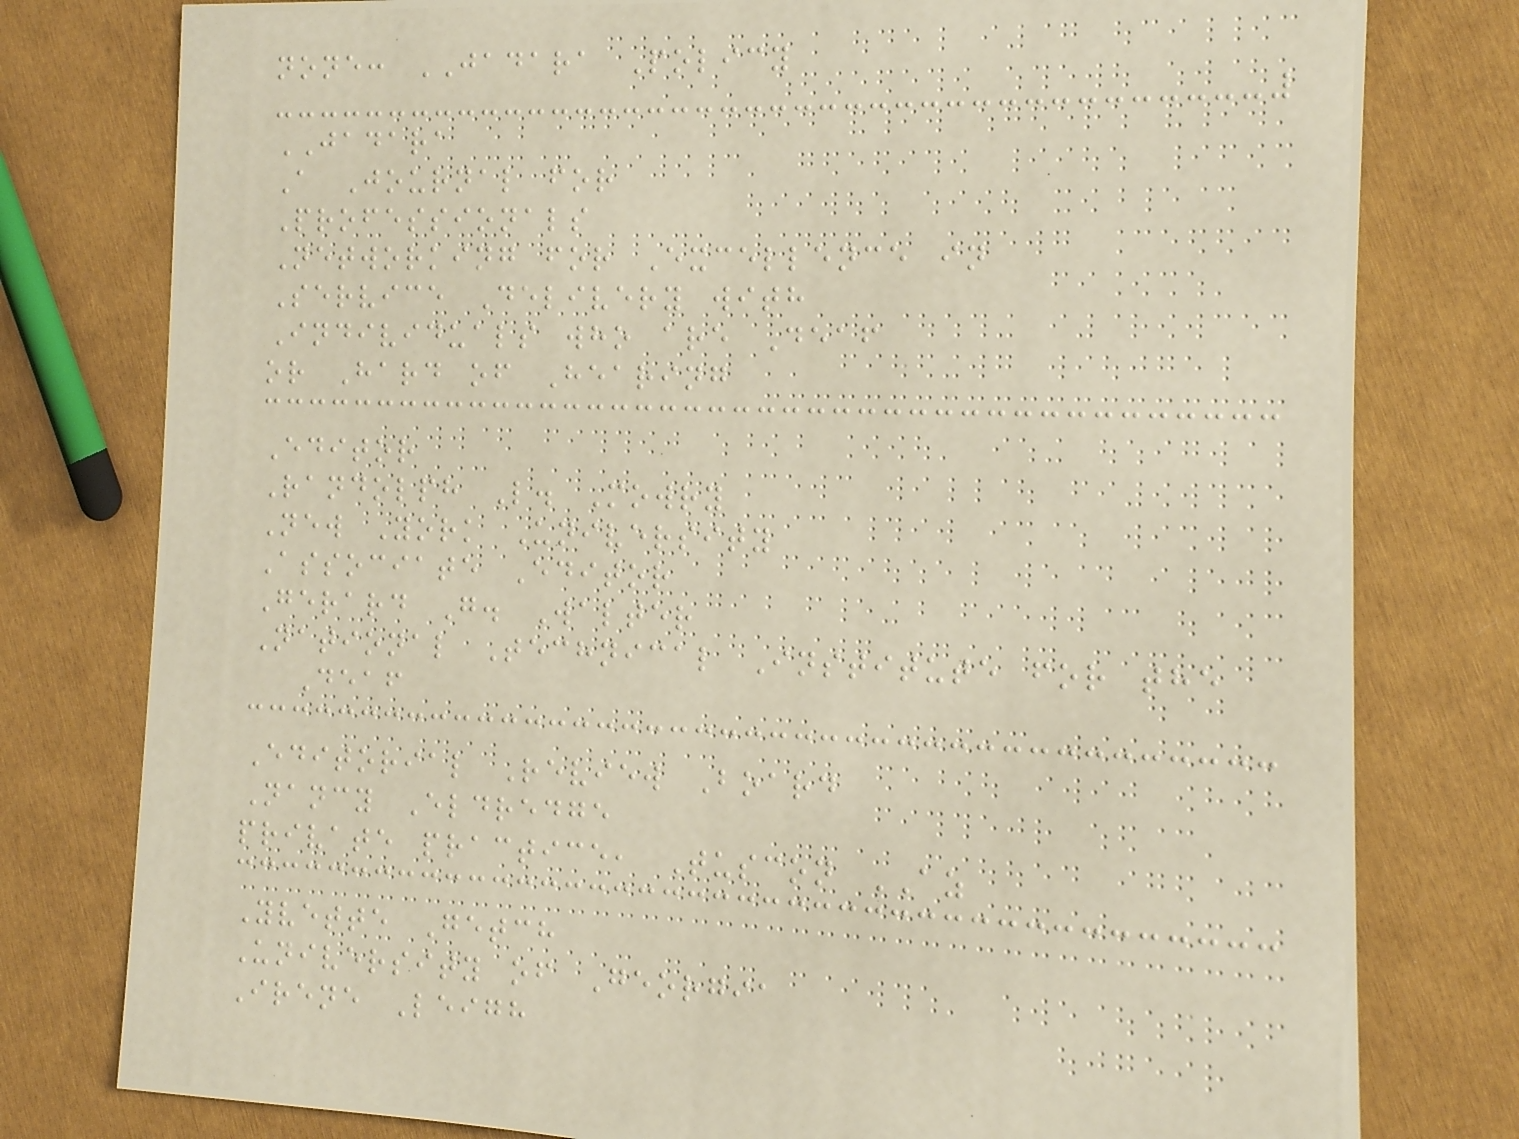none: JADARA Policy
JADARA
A Journal for
Professionals
Networking for Excellence in
Service Delivery with
Individuals who are Deaf
or Hard of Hearing
Editor
Randolph L. Mowry
New York University
Associate Editor
Gerard G. Walter
National Technical Institute for the
Deaf
Editorial Review Board
Nancy Eldredge
private practice, Tuscon AZ
Yvette Getch
University of Georgia
Irene Leigh
